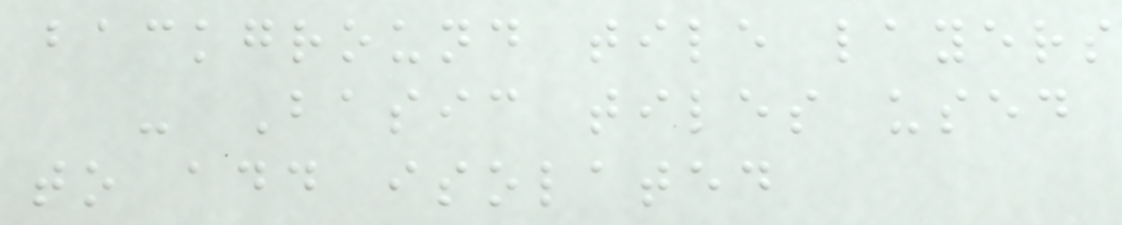background tile layers
- Basic tiles used
to add isolated
